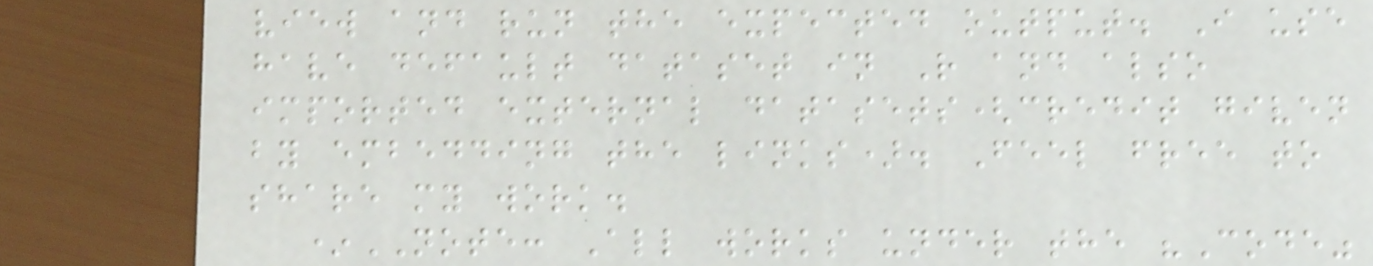view and run the expected output. I use
have default dataset in R and also
imported external datasets(credit given
by embedding the links). Feel free to
share my work.
*NOTE: All works under the "Code"
